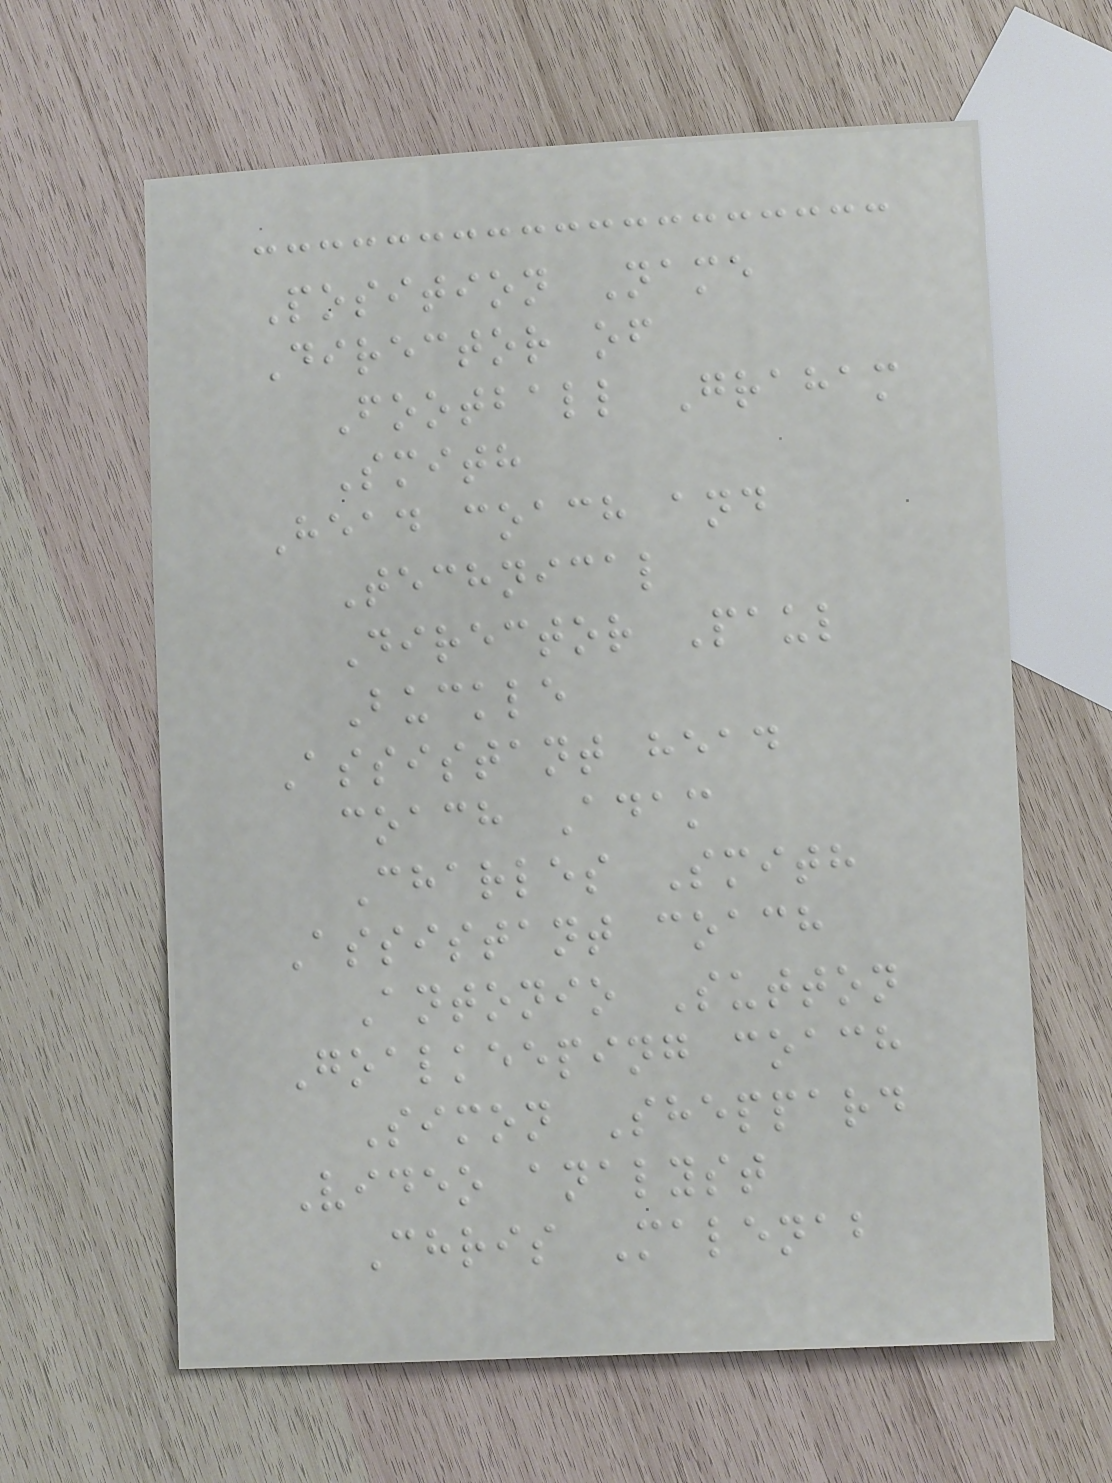Position Name
Director of
Football Graham
Smith
Head coach and
Technical
Director Paul
Buckle
Assistant head
coach Adam
Charles Smith
Assistant coach
Antonio Sutton
Goalkeeping coach
Simon Sheppard
Video analyst
Chris Malenab
